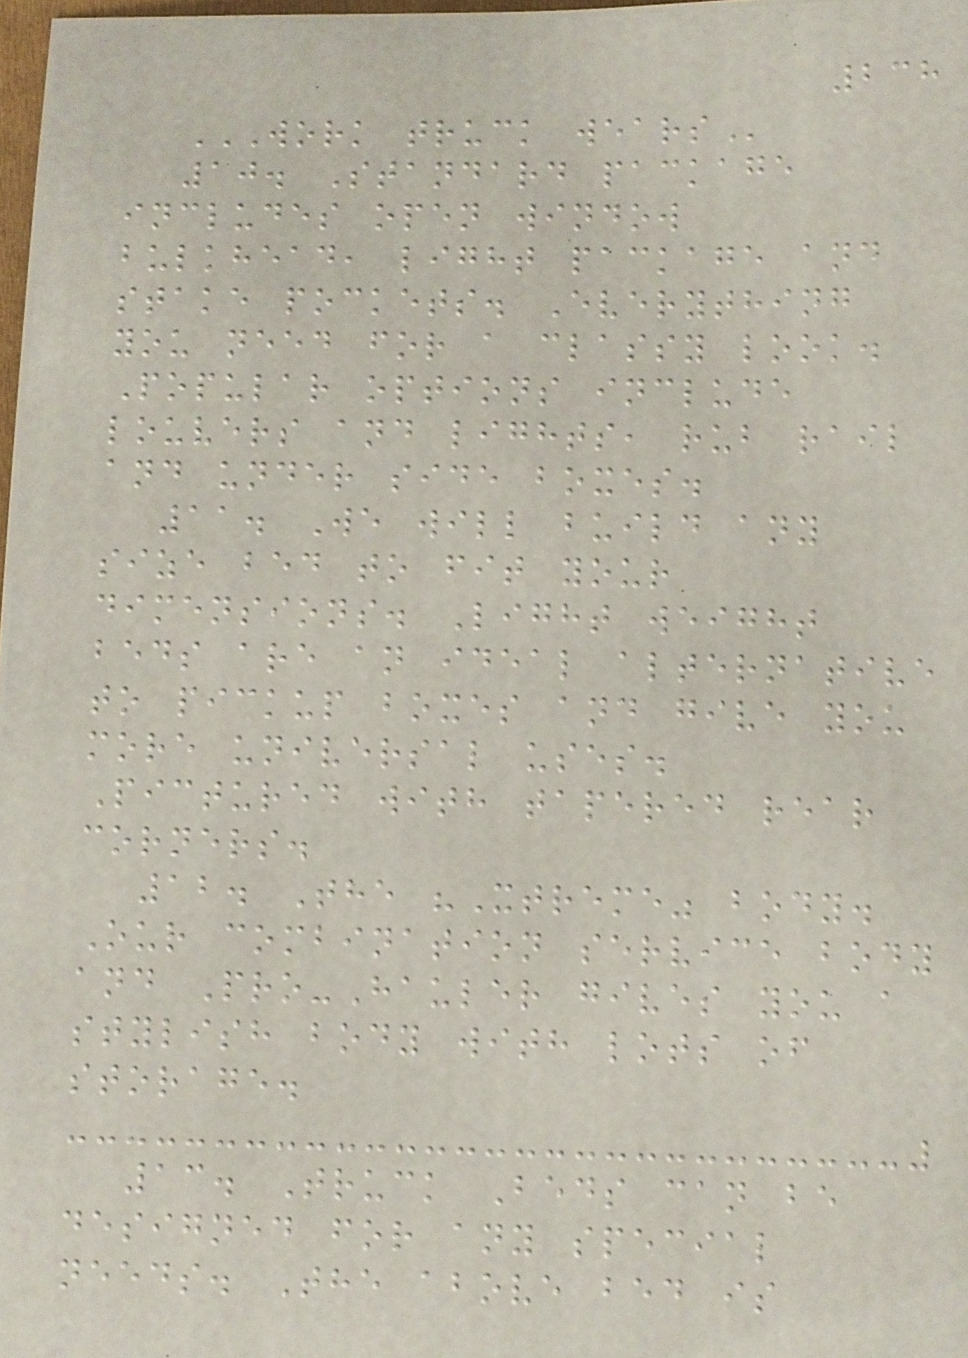238
WORK TRUCK WEARS
10. Standard package
includes open window
bulkhead, light package and
stake pockets. Everything
you need for a classy look.
Popular options include
louvers and lights, rub rail
and under side boxes.
11. We will build any
size bed to fit your
dimensions. Light weight
beds are an ideal alternative
to pickup boxes and give you
more universal uses.
Pictured with tapered rear
corners.
12. The "Xtreme" body.
Our combination service body
and Pro-Hauler gives you a
stylish body with lots of
storage.
13. Truck Beds can be
designed for any special
needs. The above bed is
